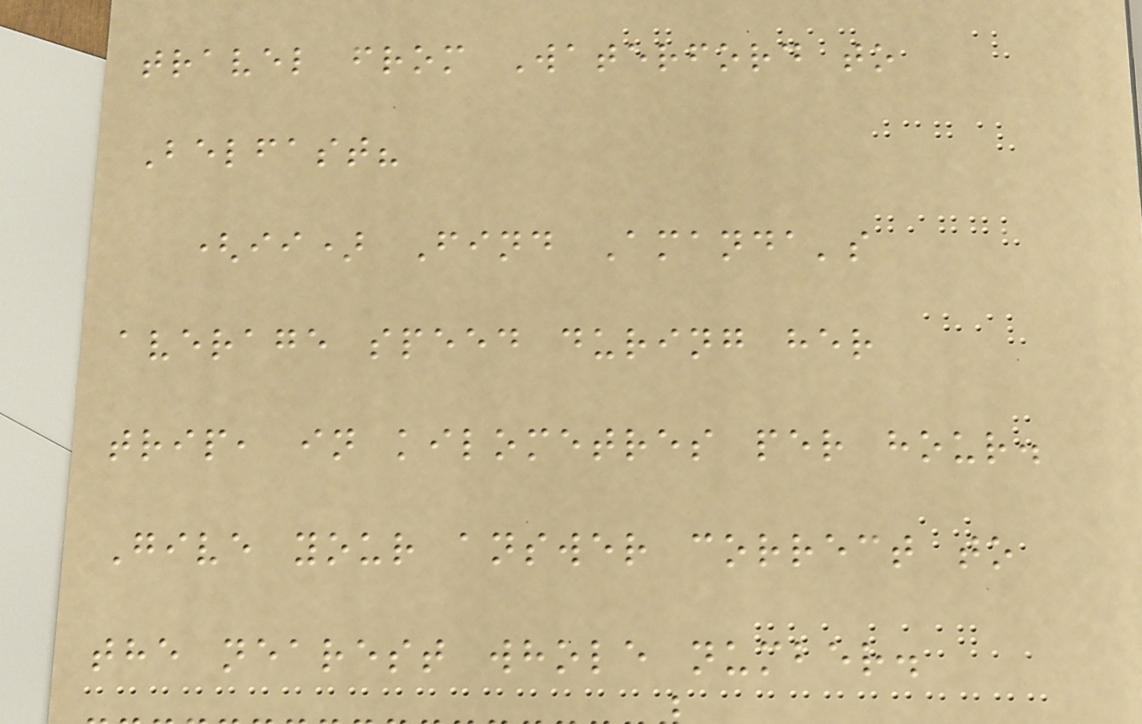travel from Waterford to
Belfast?
(ii) Find Amanda's
average speed during her
trip, in kilometres per hour.
Give your answer correct to
the nearest whole number.
